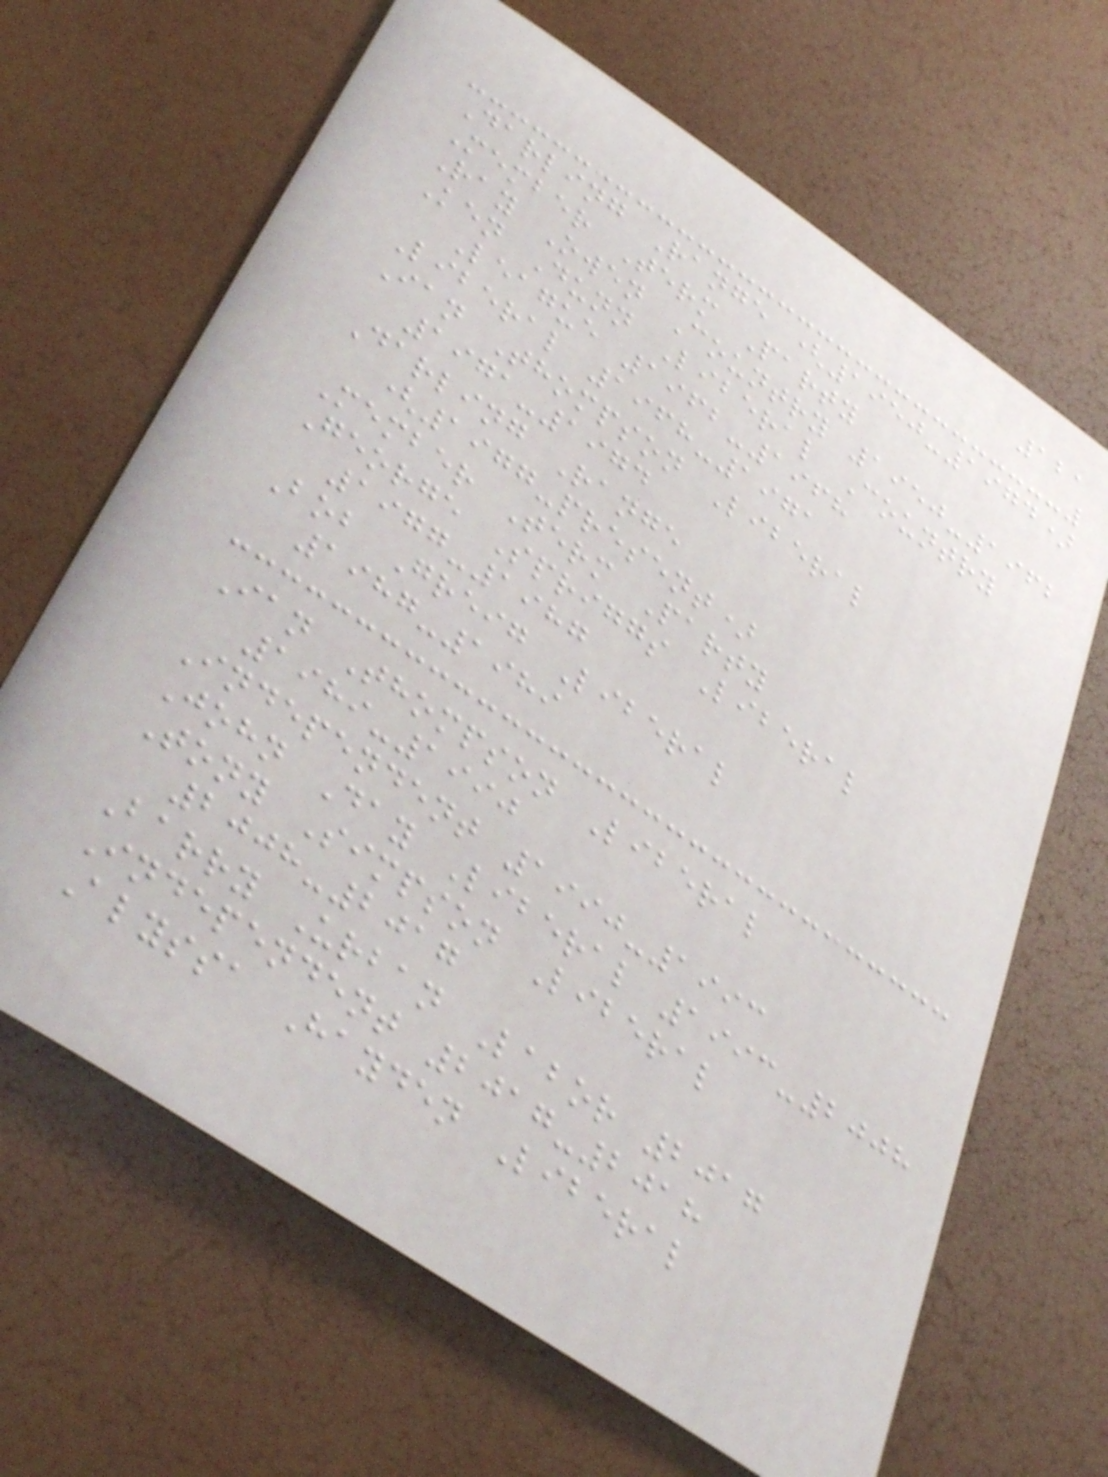121
Darling Range (1950-1974)
Member Term Party
Ray Owen Country 1950-1962
Ken Dunn Liberal Country
League 1962-1968
Liberal 1968-1971
Ian Thompson Liberal
1971-1974
Darling Range
(1977-present)
Member Term Party
George Spriggs Liberal
1977-1987
Bob Greig Liberal
1987-1989
Ian Thompson Liberal
1989-1990
Independent 1990-1993
John Day Liberal 1993-2008
Tony Simpson Liberal
2008-2017
Barry Urban Labor 2017
Independent 2017-2018
Alyssa Hayden Liberal
